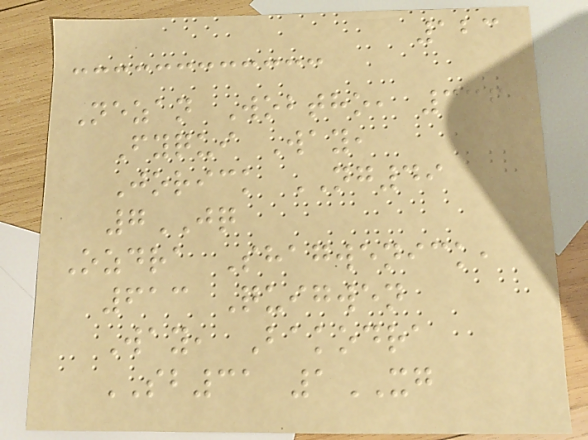123
Nezan Wobtho, 336
Fyqui Way,
Jorick NG49
7JQ
Ozdra Shagwenick,
613 Quigwen
Way, Bakodra
SB31 1XG
